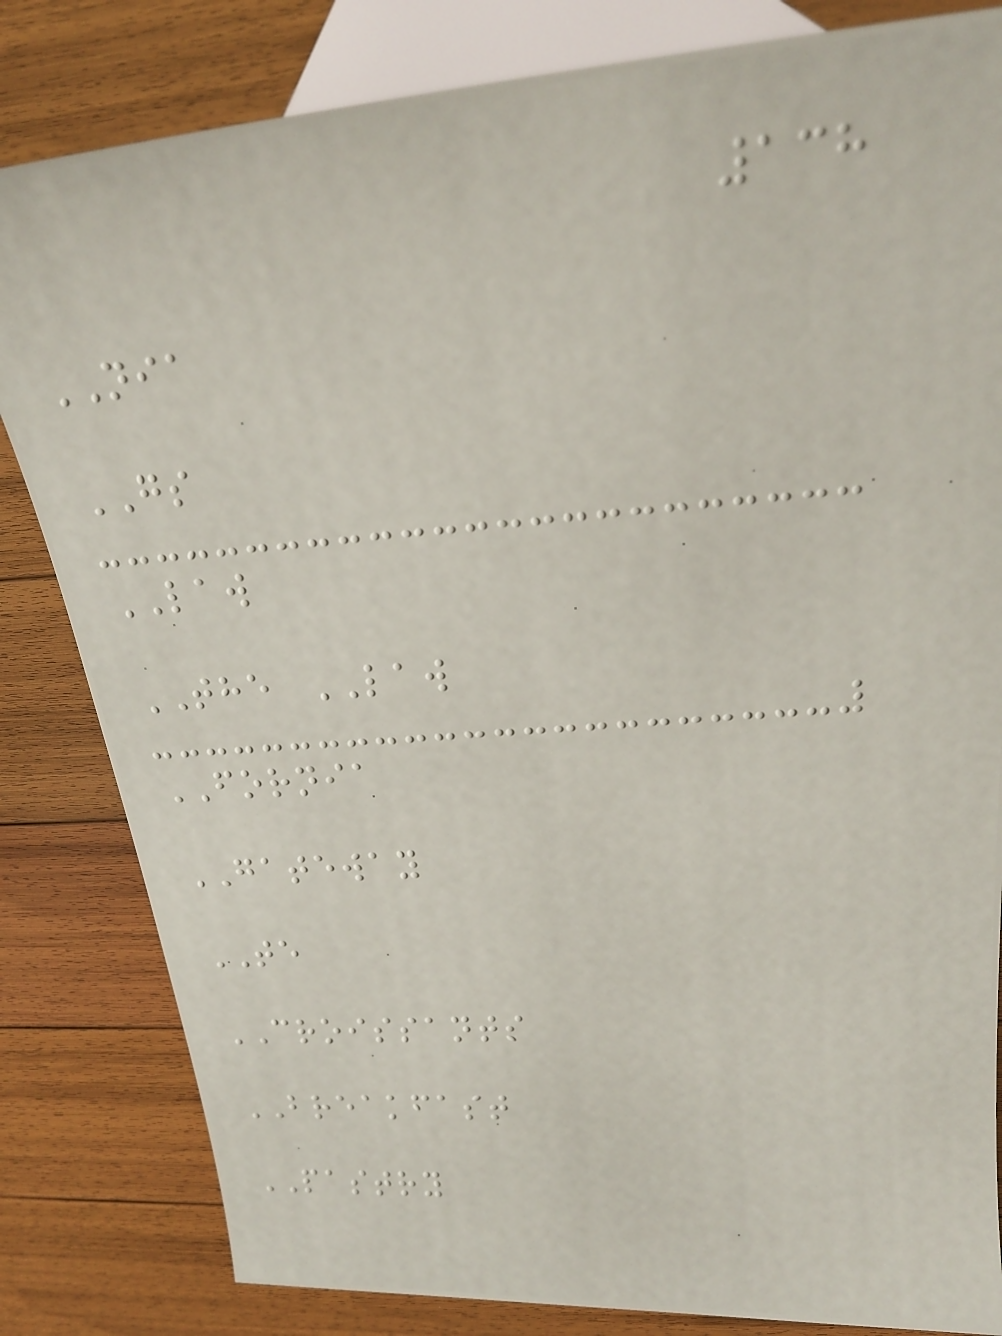138
NIA
GS
LAW
THE LAW
FORNIA
GATEWAY
TE
CROISSANTS
BREAKFAST
PASTRY
